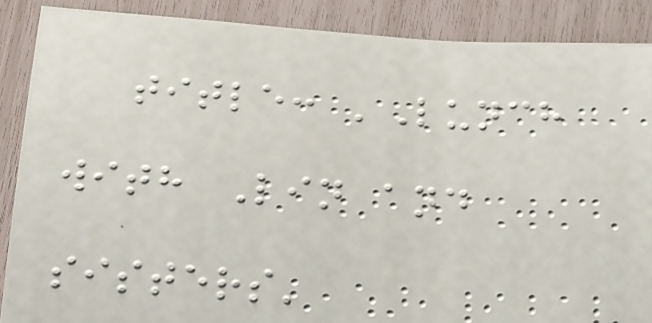title: 'Lunch
with Lin and
sisters'
